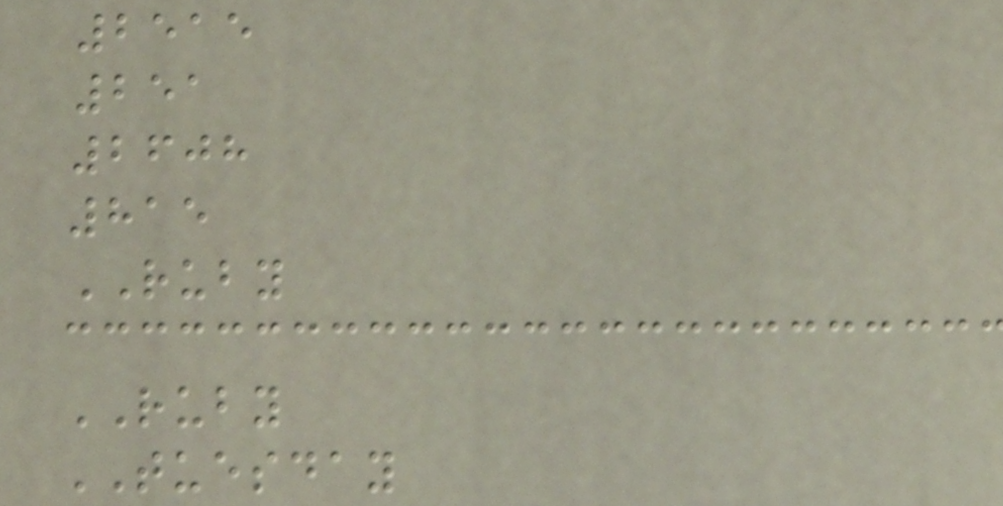2515
251
2608
815
RUBY
RUBY
TUESDAY
